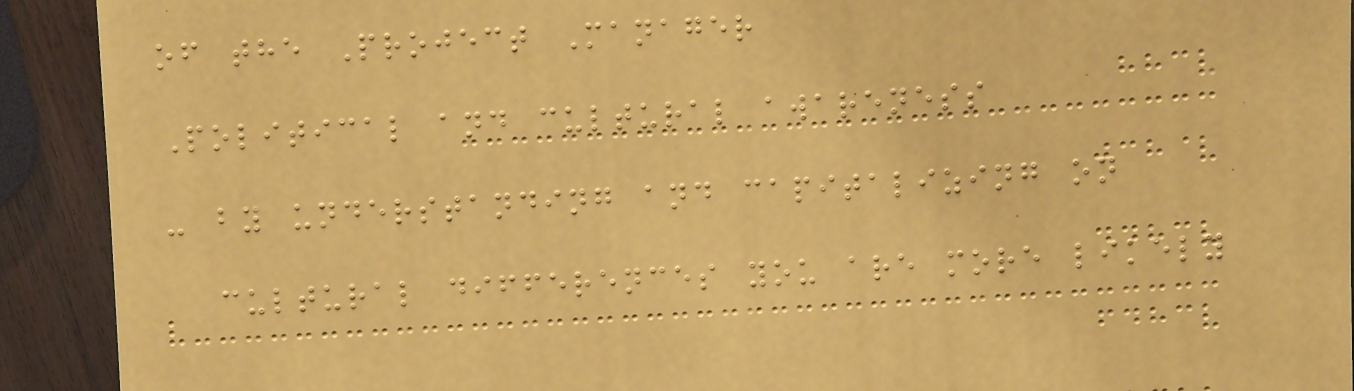of the Project Manager
Political and cultural awareness
- by understanding and capitalizing on
cultural differences you are more likely
